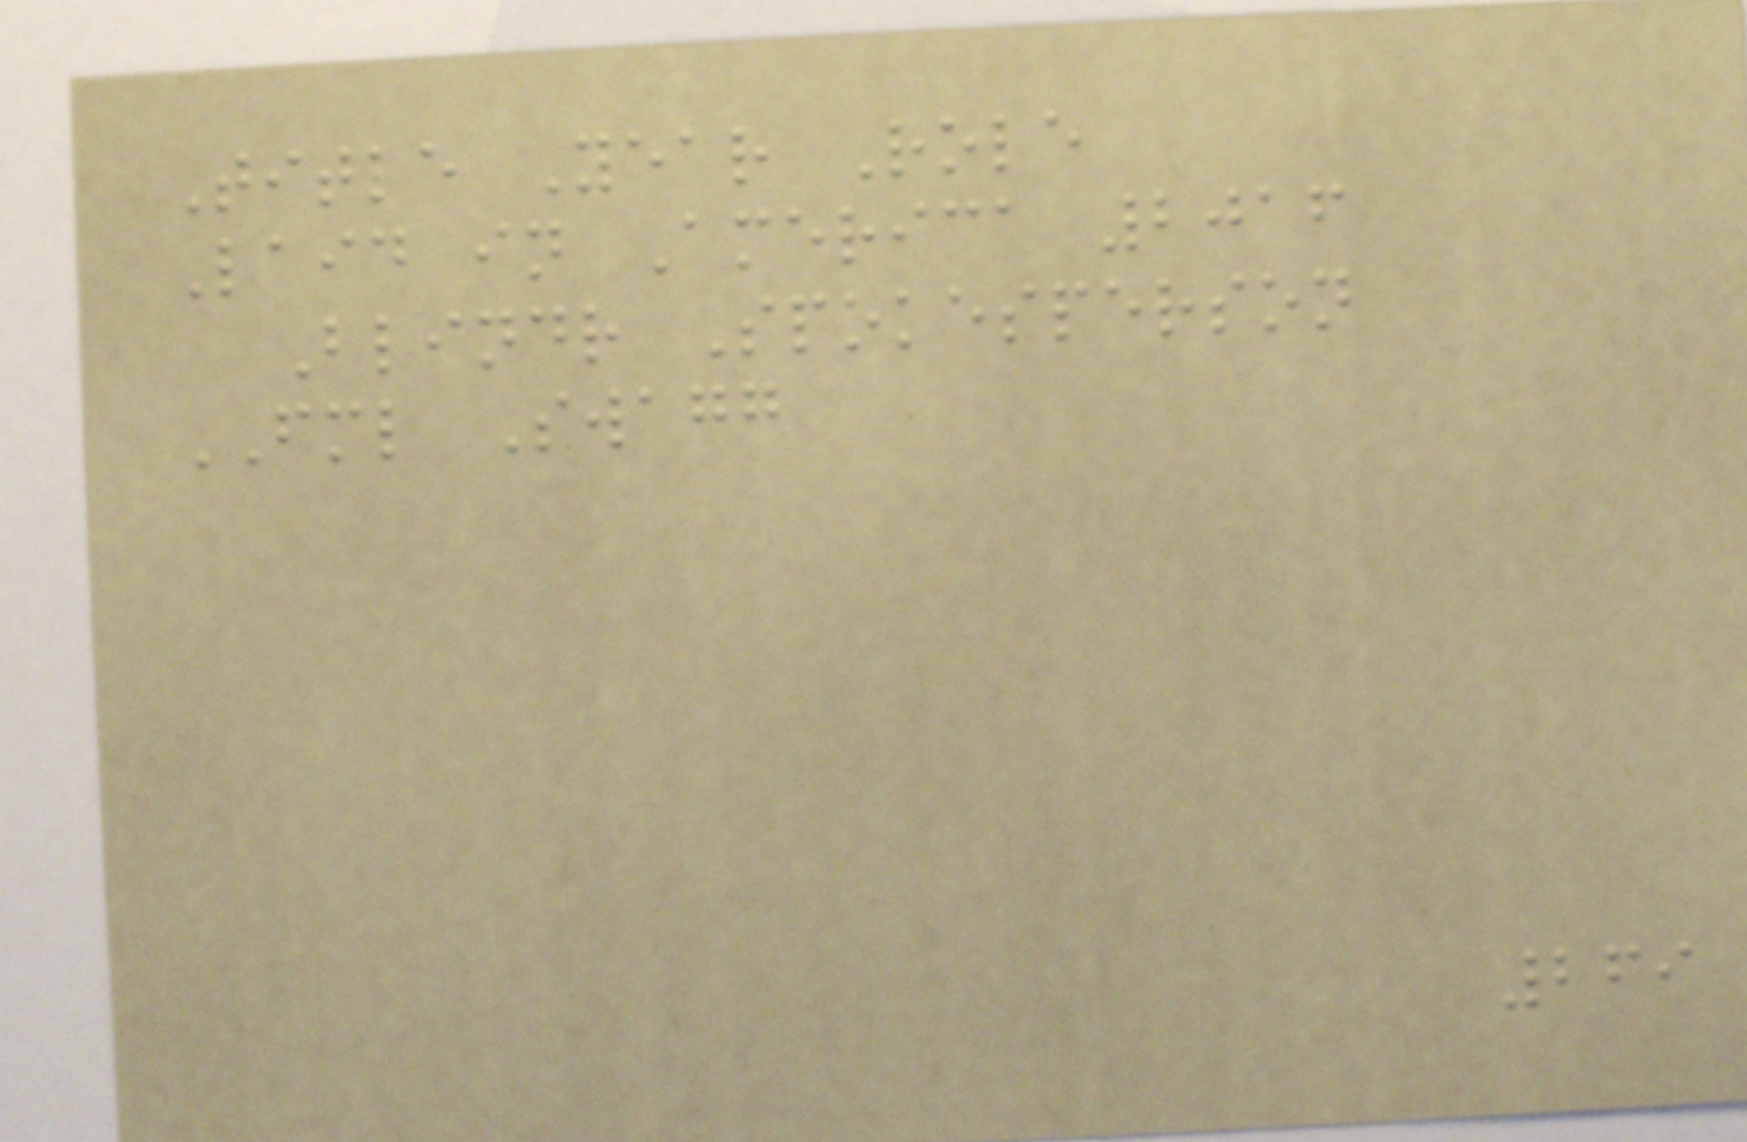Title Year Role
Laid in America 2016
Blindr Spokesperson
FML Swagg
269
